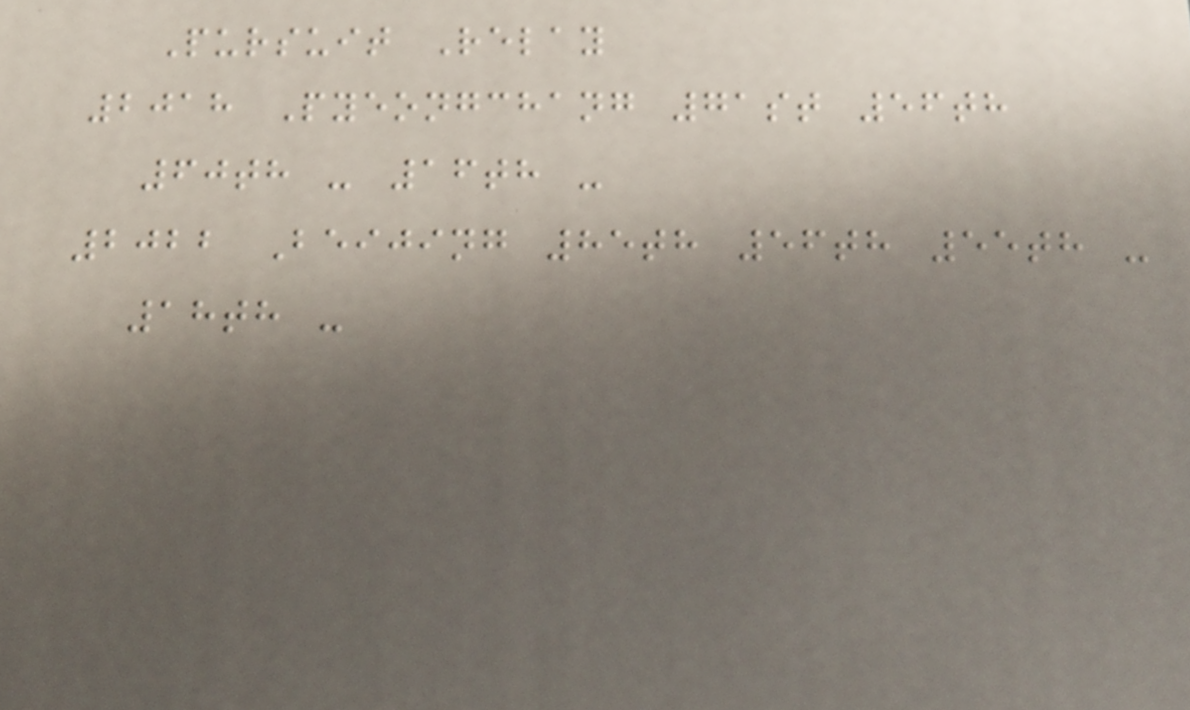Pursuit Relay
2018 Pyeongchang 71st 56th
60th - 16th -
2022 Beijing 85th 56th 55th -
18th -
